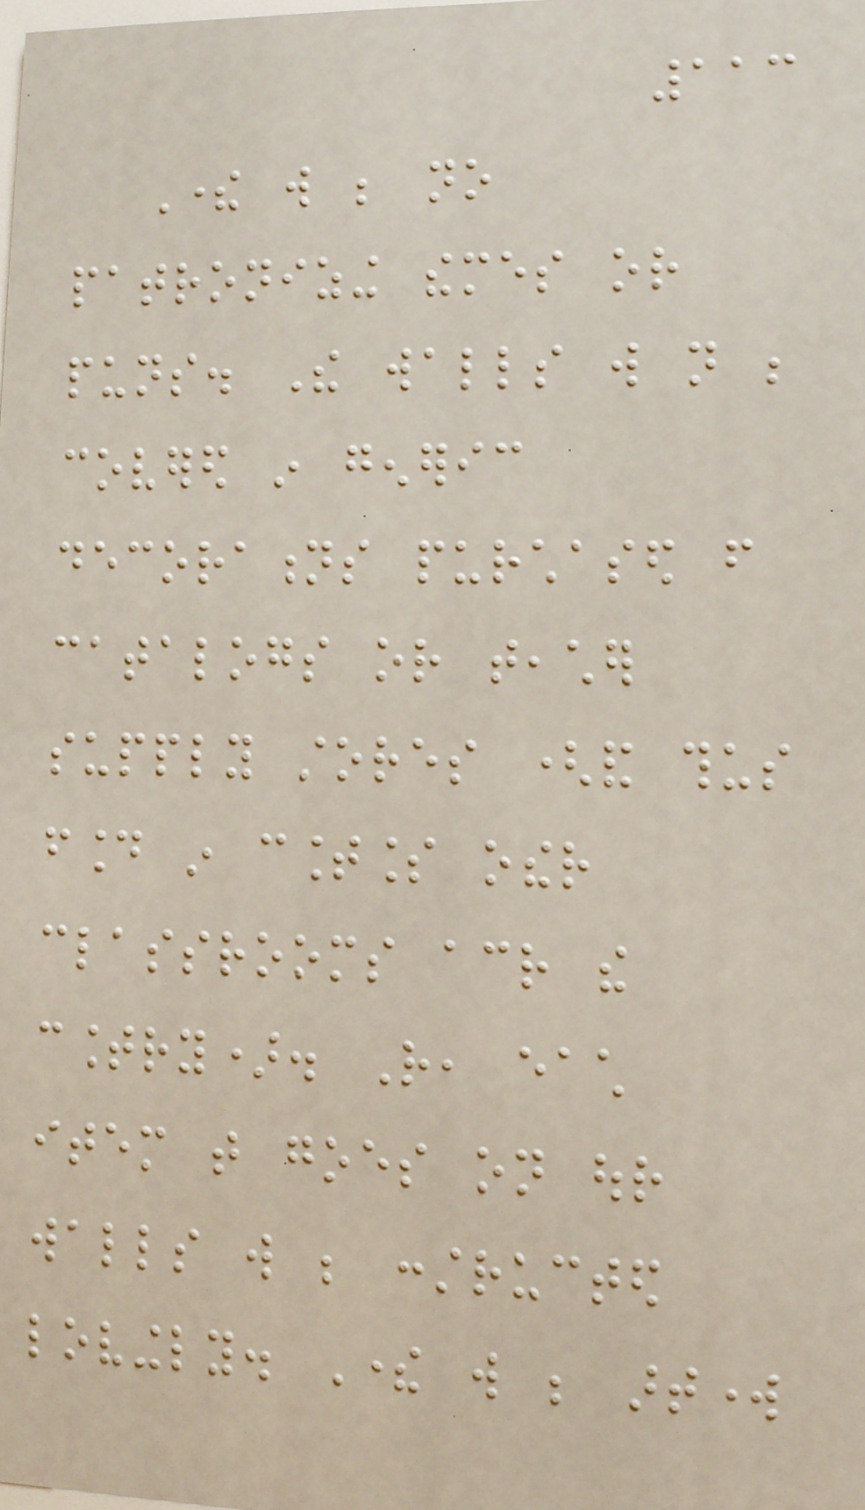113
There will be no
patronizing themes or
puns. The walls will not be
covered in generic
decorations purchased from
catalogs or teacher
supply stores (and thus
found in countless other
classrooms across the
country). Rather, each
item that goes on our
walls will be constructed
lovingly. There will be artwork
